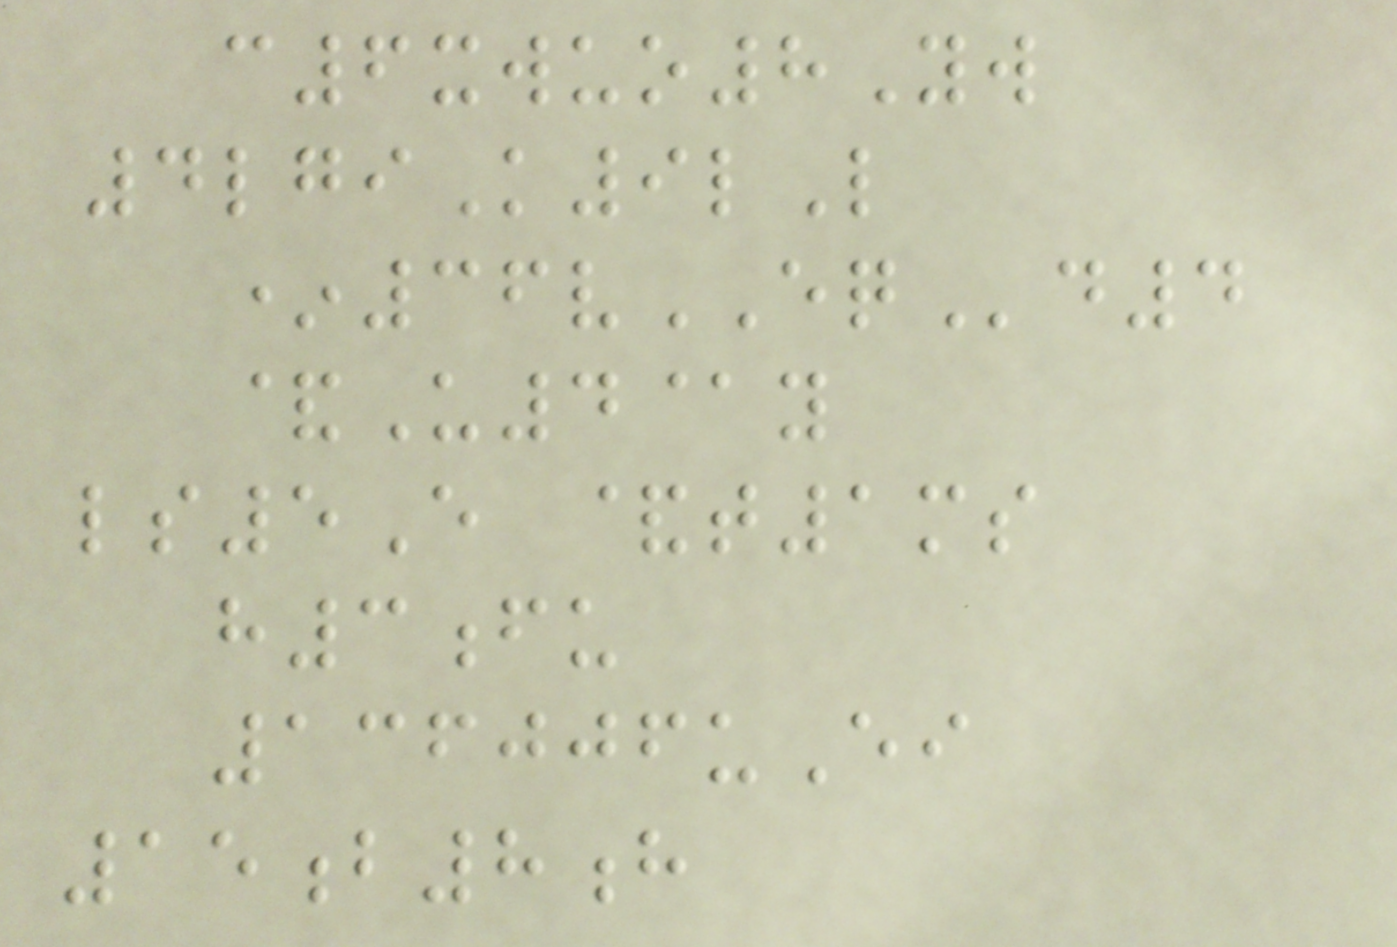c6xwuo8Yw
4lgiK9lL
*36vEQd4
&U4@y
ls5E &t1ms
h3fu
136006uEi
15b8h
